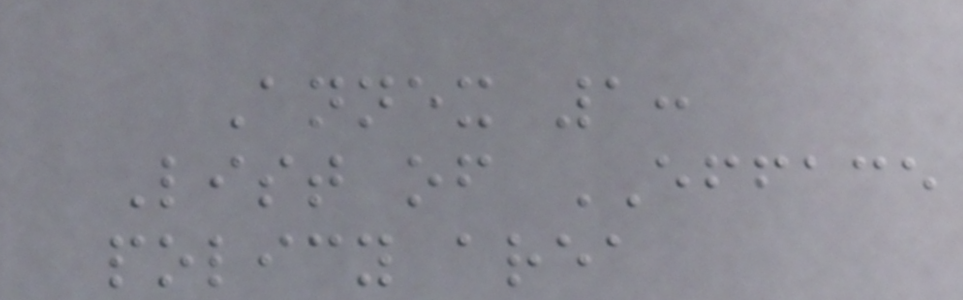Annex 1:
List of EFFACE
policy area
